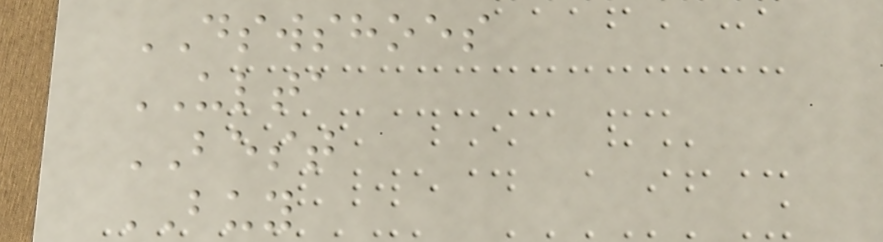DSWSHOES
ULTA
BEST
BUY
